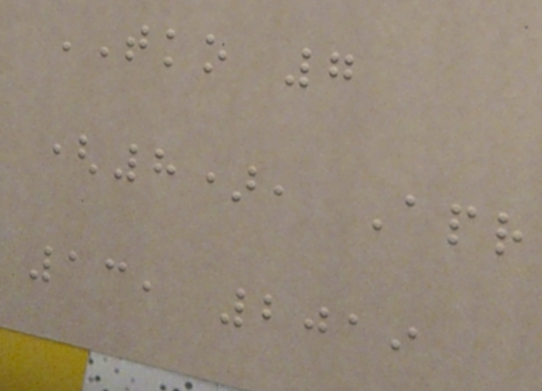TKO 7
(8), Apr
13, 2019
